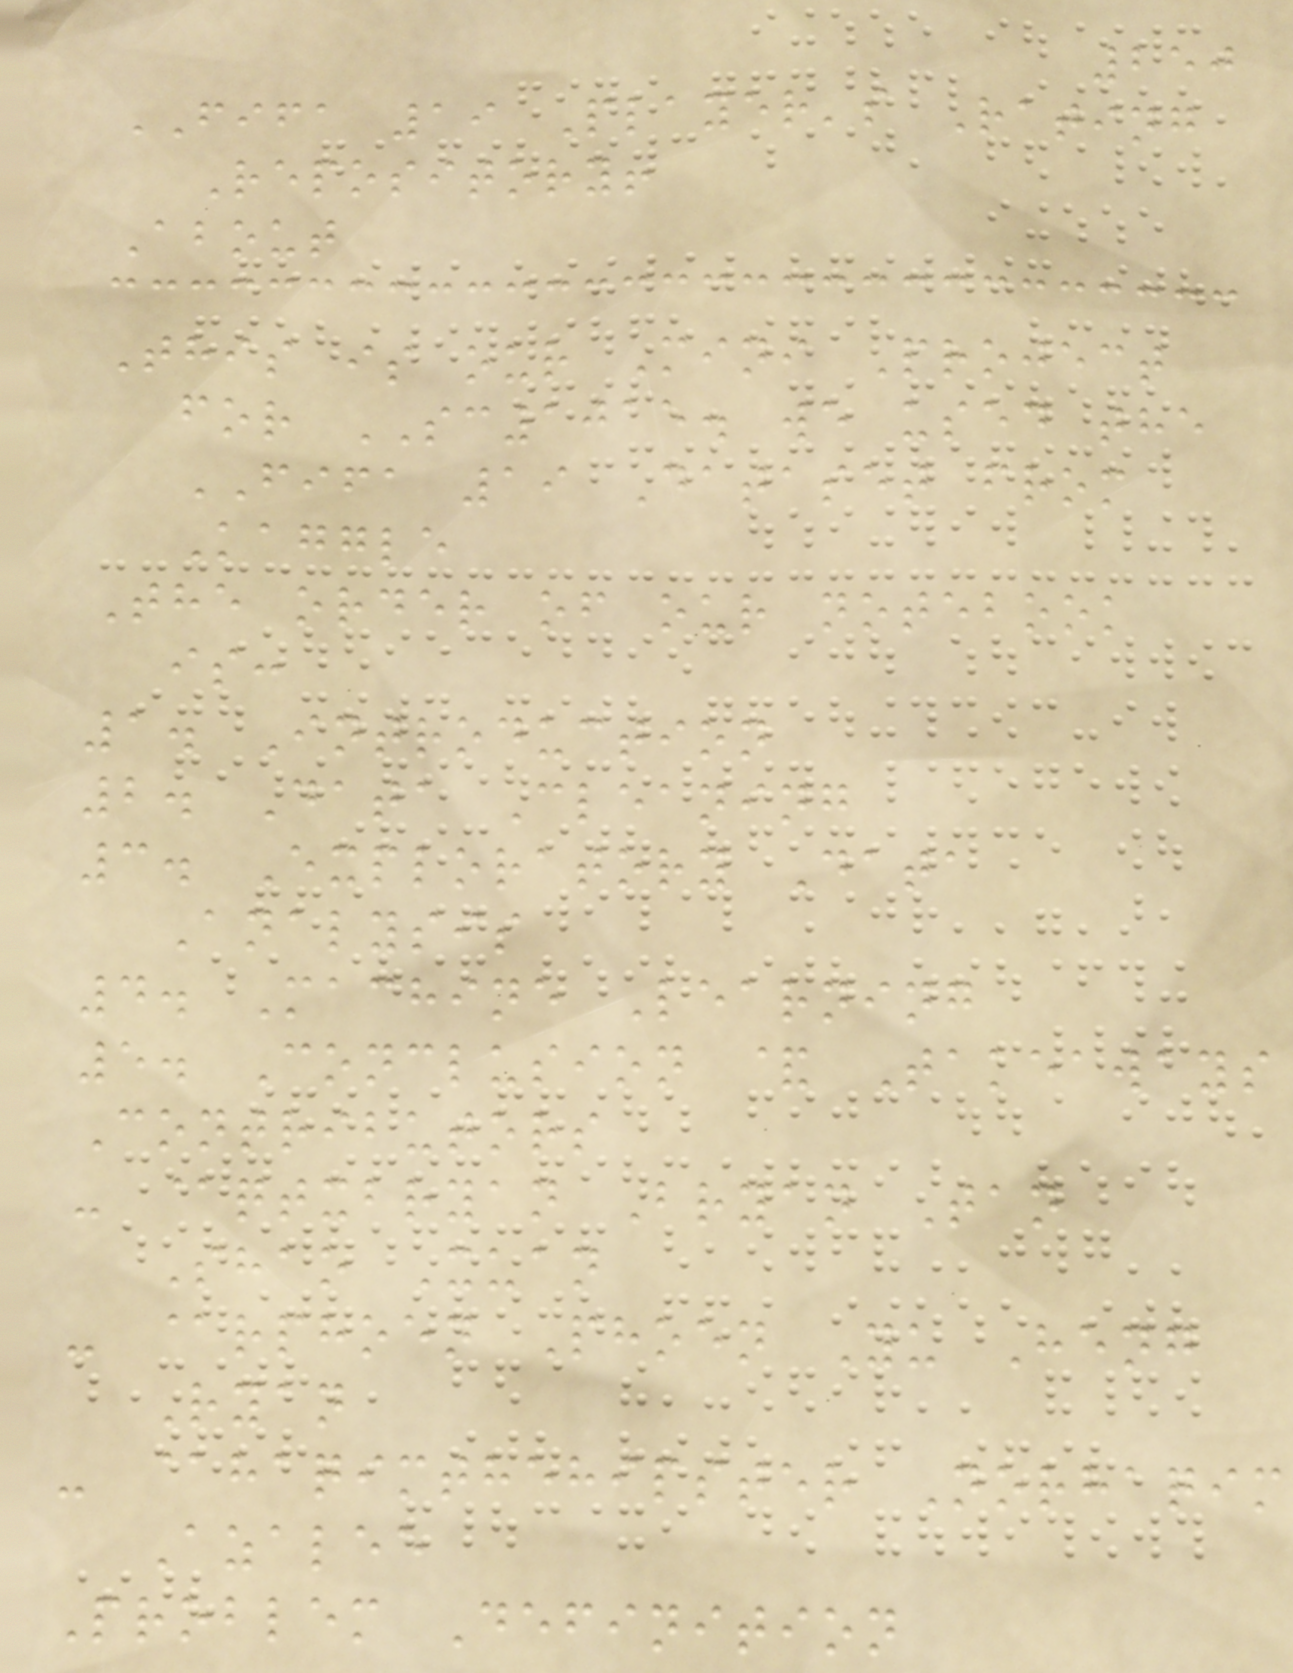250
FIFA 19 Player's Rating
Repository!
About
This is our Mini Project
for SC1015. we used the
FIFA 19 Dataset from
Kaggle
The order of our notebook
is:
1. Introduction
2. Data Cleaning
3. Exploratory Data
Analysis
4. Machine Learning
5. Conclusion & Takeaways
Contributors
- @qtxbryan Bryan Tan
Shao Xuan
- @rphoen Phoen Yu Heng
Ryan
- @haqimthehipster Norhaqim
Azalee
Problem Definition
